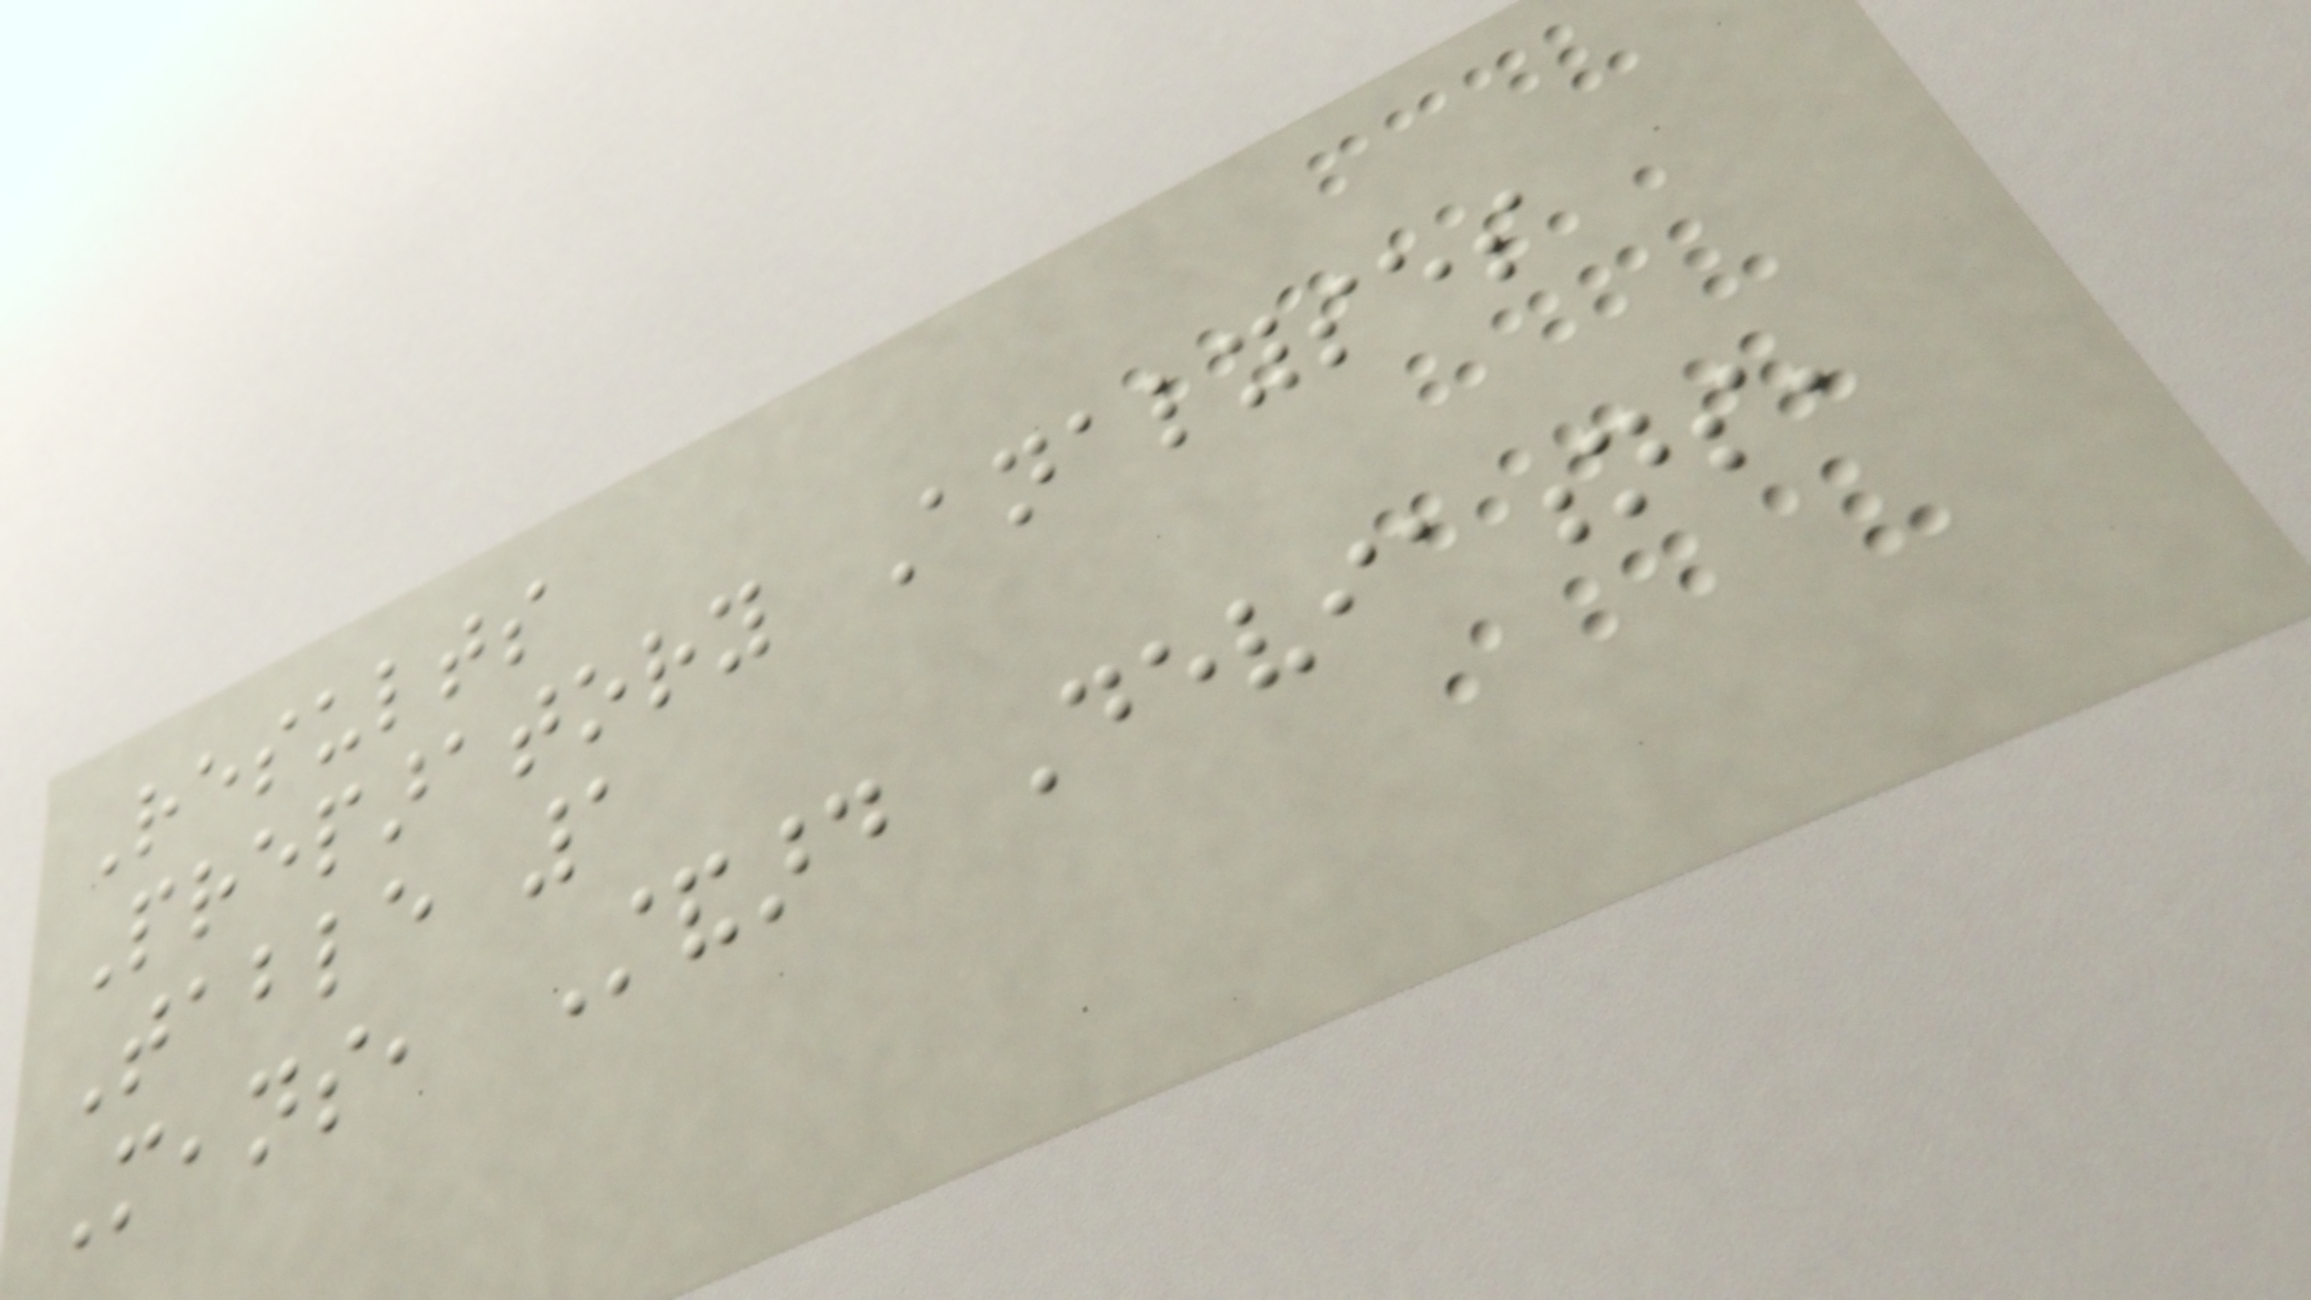Results
Preparatory Analyses
Table 1
Means, Standard Deviations,
